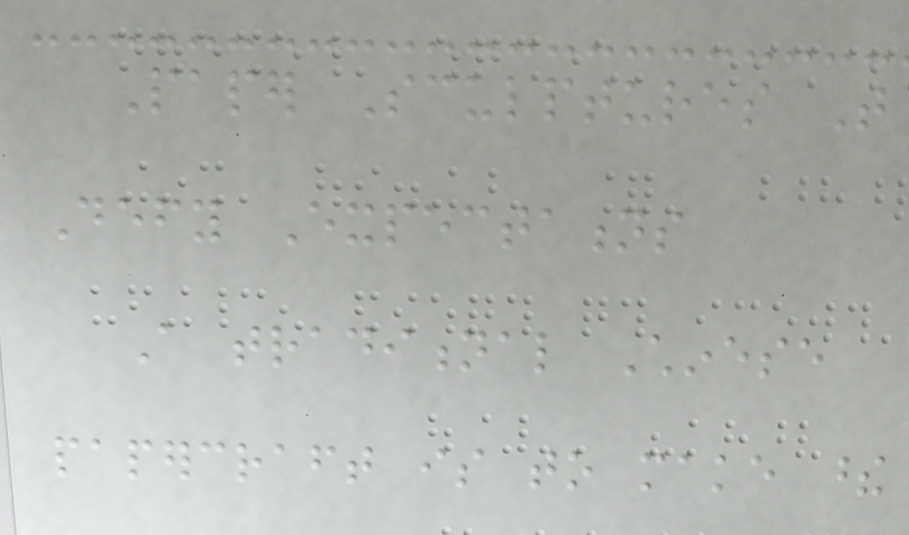Paper Sculptures That
Defy Expectations
A traditional Chinese
papercraft is to make these
